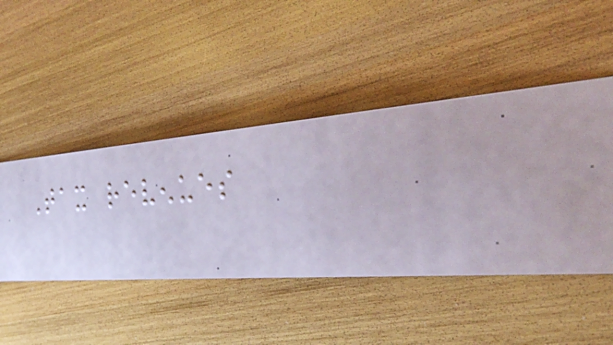Tax revenues
